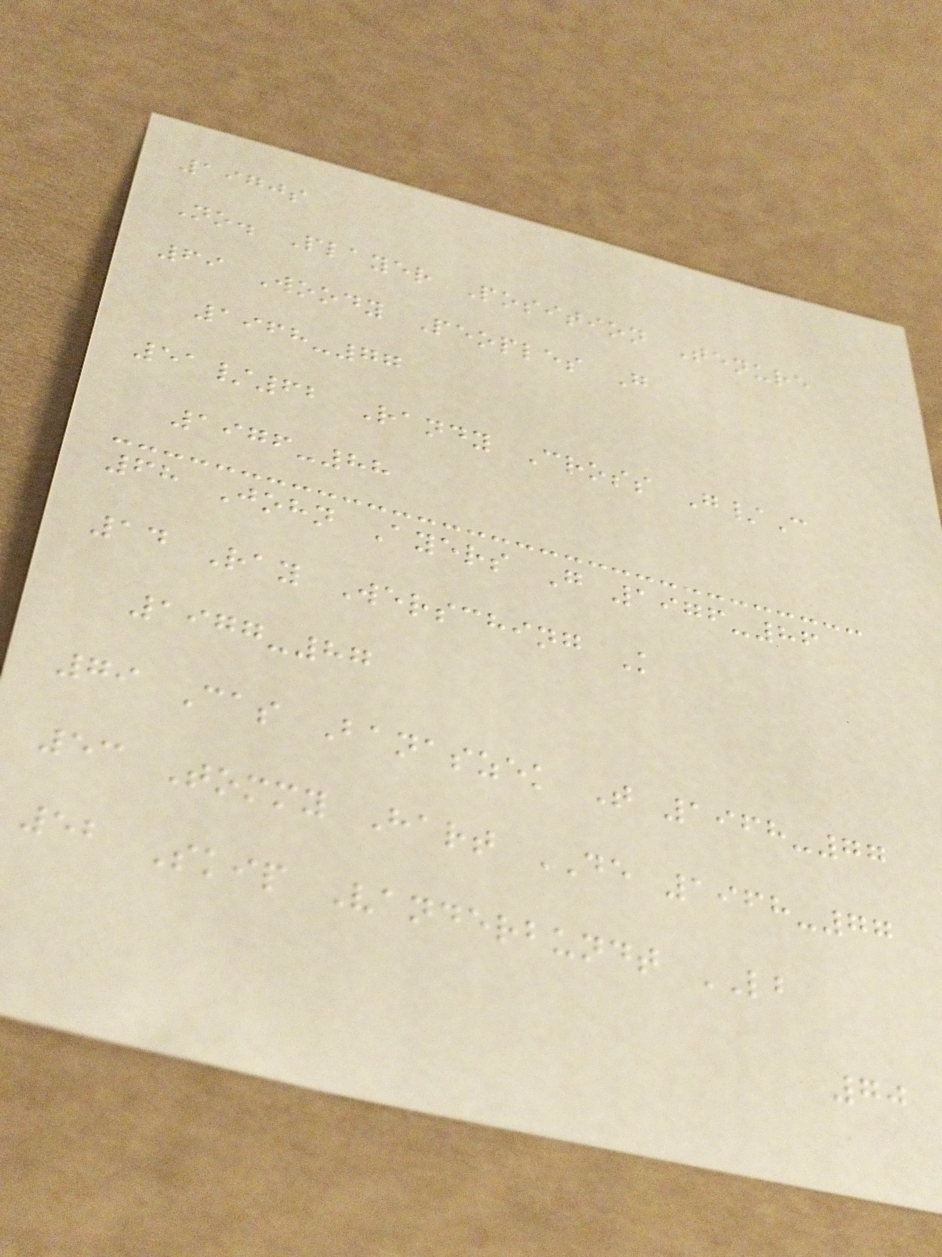1970s
No. Player Position Tenure
69 Woody Peoples G
1968-77
51/62 Randy Cross G/C
1976-88
68 John Ayers G 1976-86
14 Ray Wersching K
1977-87
79 Cas Banaszek T 1968-77
53 Tommy Hart DE 1968-77
52 Skip Vanderbundt LB
70
